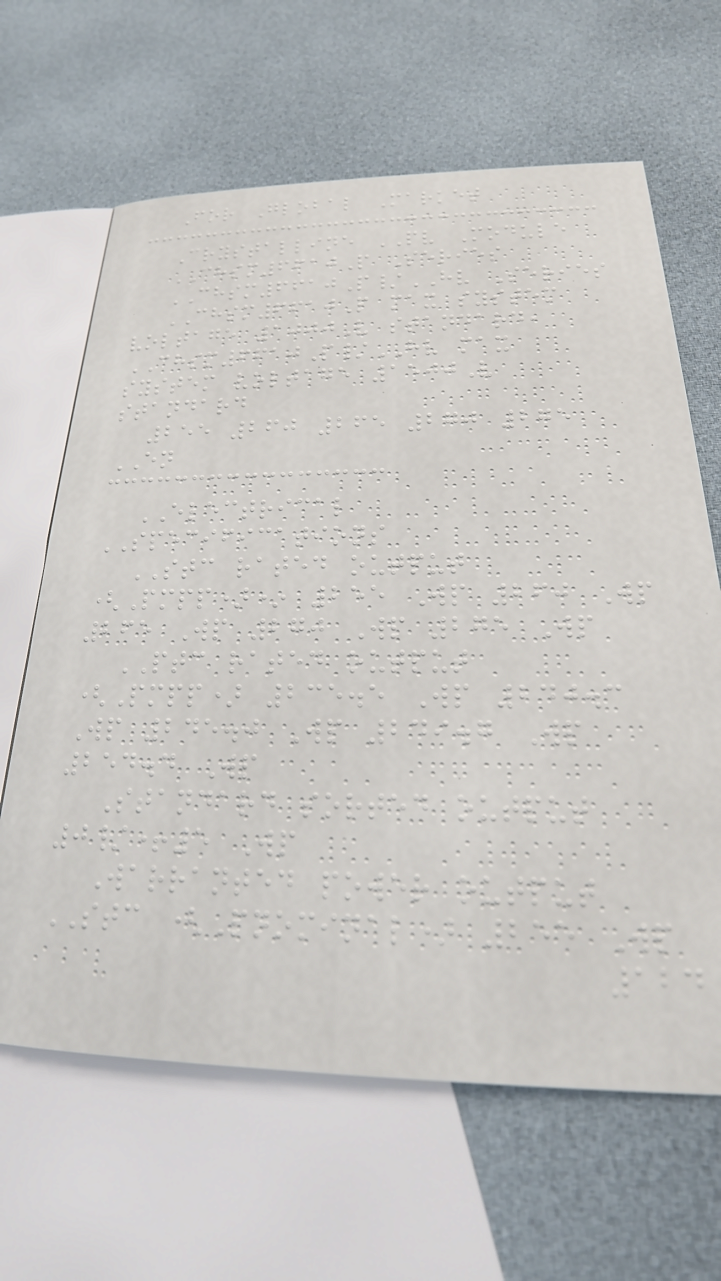For Global Market
Crystalline PV Module
CHSM6610P Series
CHSM6610P/HV Series
CHSM6610P max system
voltage 1000V standard,
CHSM6610P/HV max
system voltage 1500V
standard
255 260 265 270 275
EN
ELECTRICAL
SPECIFICATIONS
STC rated output
(Pmpp)* 255 Wp 260 Wp
265 Wp 270 Wp 275 Wp
PTC rated output
(Pmpp) 235.5 Wp 240.3
Wp 245.0 Wp 249.7 Wp
254.4 Wp
Standard sorted output
0/+5 Wp
Warranted power output
STC (Pnominal) 255 Wp
124
